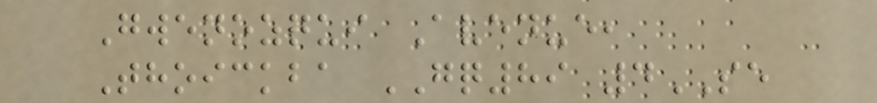Gwenozqui Avenue,
Thoickba GQ89 4SE
